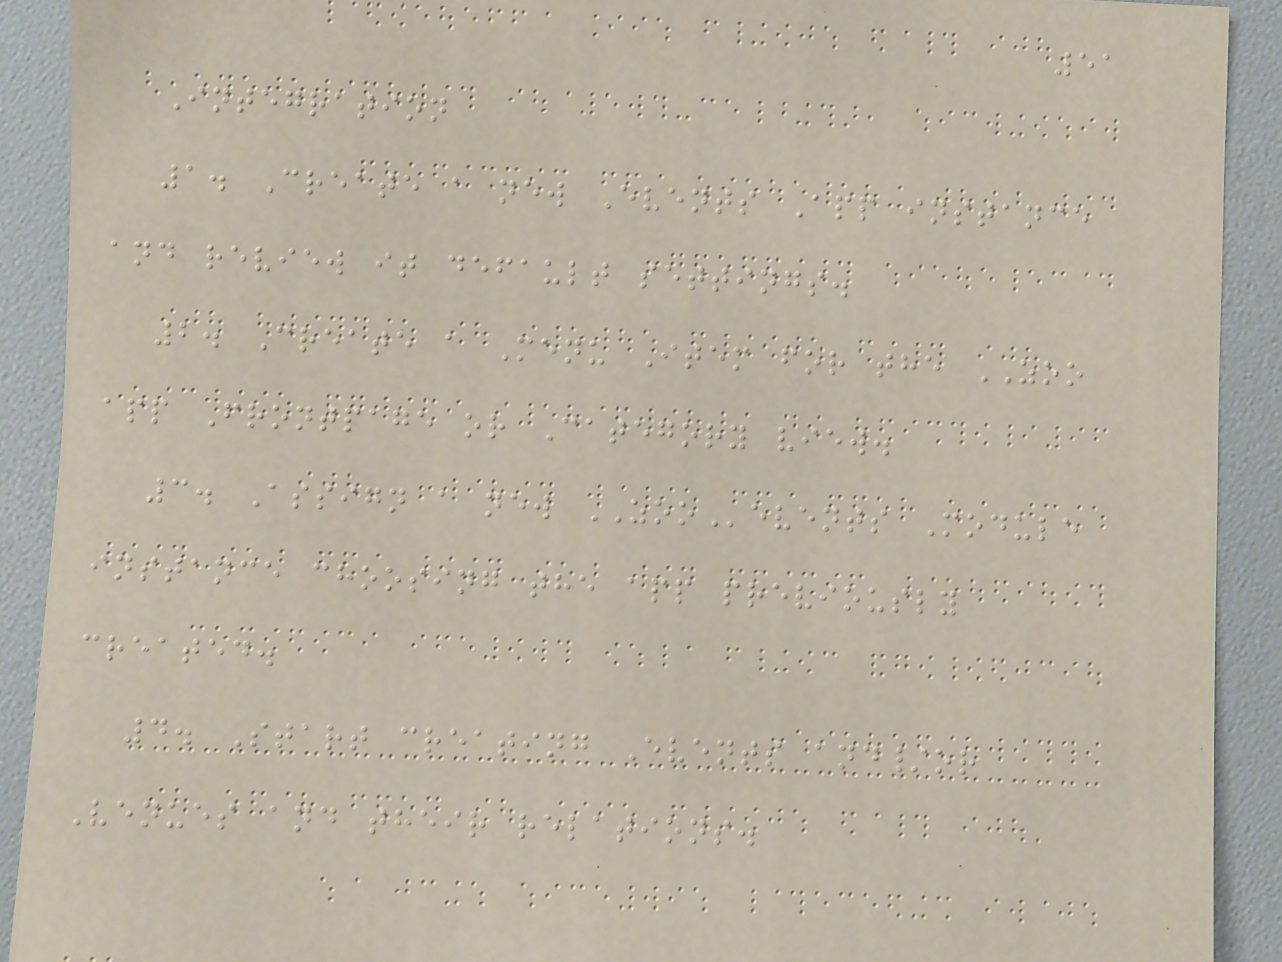51
Integration
1. Create a new Events App instance
and review it default settings.
2. Create a Menu Item for the ZOO
app Frontpage or Category view.
3. Assign a new ZOOevents Module
instance choosing the app previously
created.
4. Start creating Events and/or
Venues and their relations.
